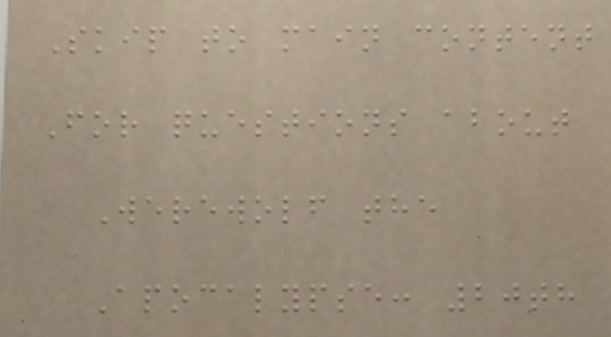Skip to main content
For questions about
Werewolf the
Apocalypse: 20th
